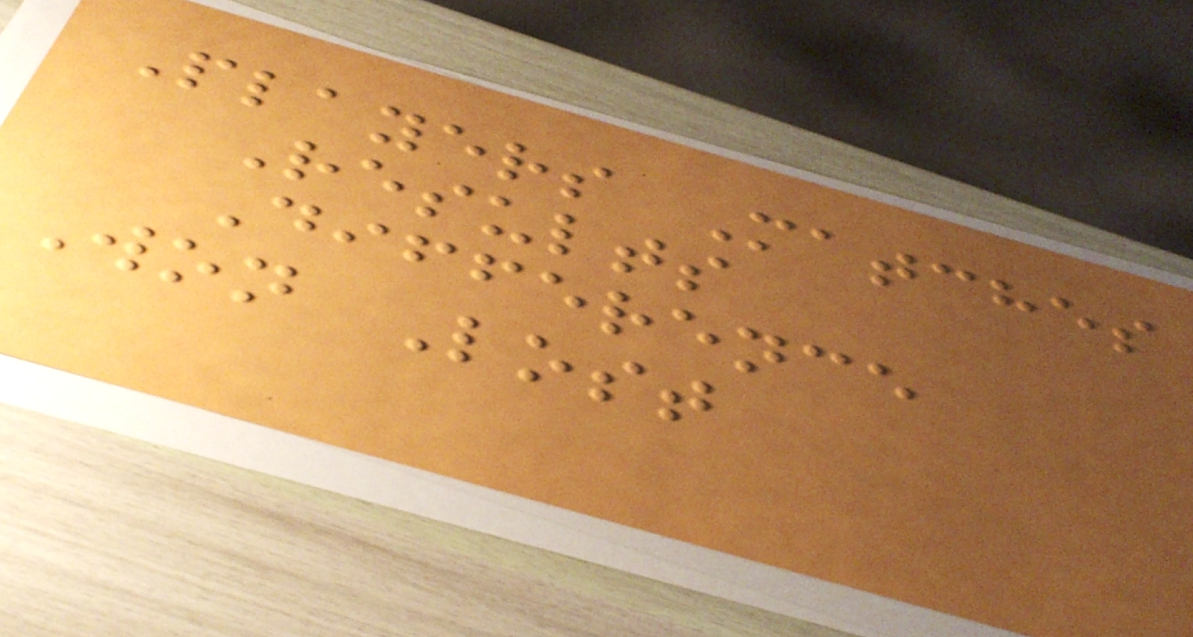Players Matches
Results
Difference
Won Lost
